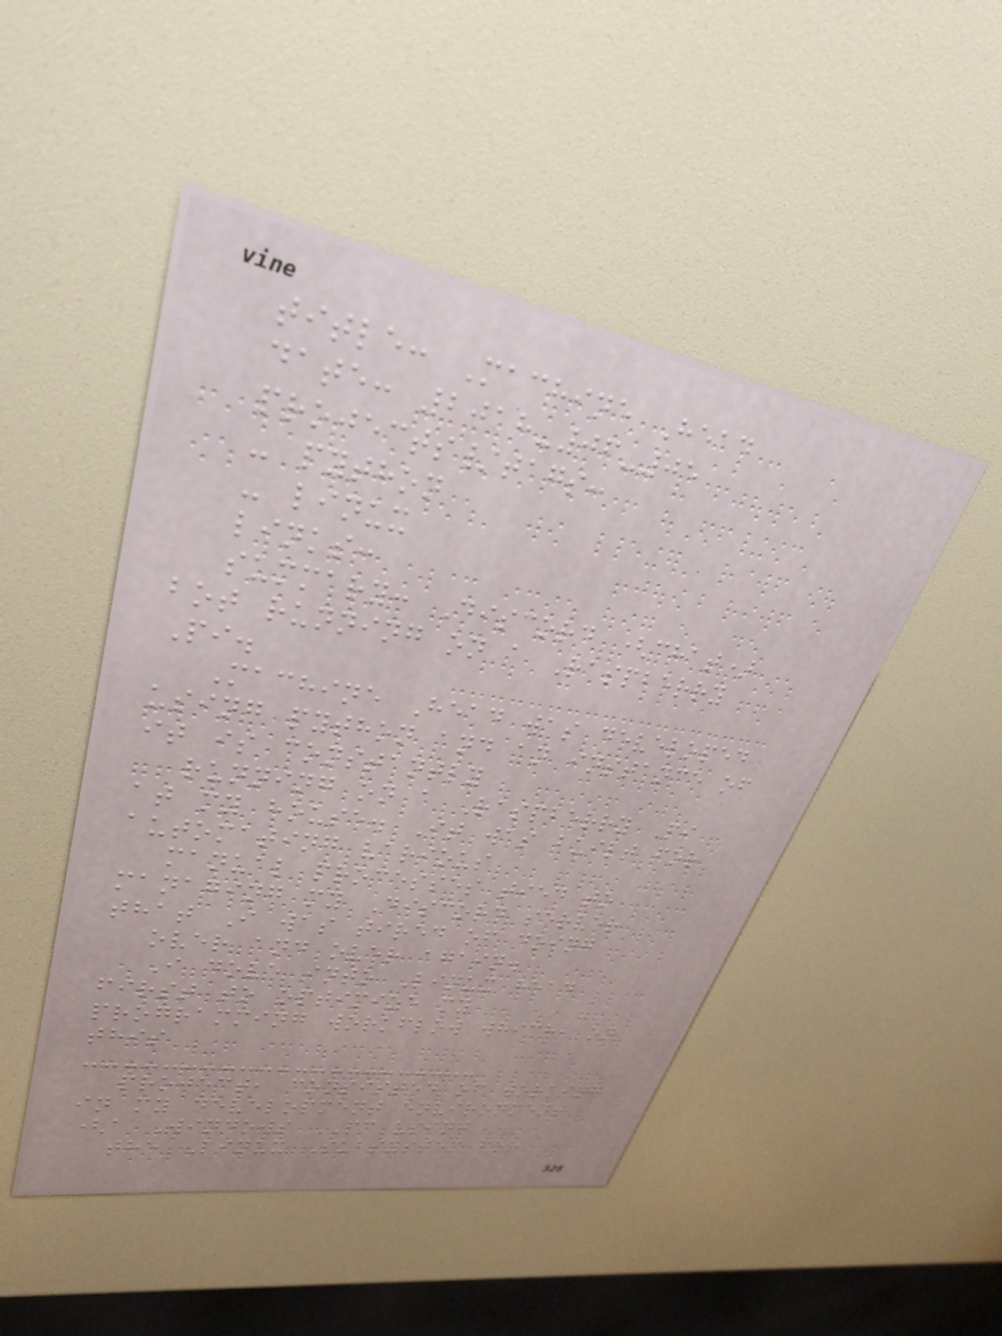title: Machine Head
date: 2018-06-05
projects/tags:
- python
- linux
links:
summary: Discord (chat)
bot running on a Raspberry
Pi.
Machine Head was developed
using python and an instance of
it is constantly
running on a Raspberry Pi
at my house. It was built for
automating various
manual processes tied to
managing my Discord server
that I was tired of doing
over and over again.
I dove into Linux head
first to optimize my
programming workflow which, on
this
project, consisted of working
in my development environment
(a Windows PC using
the Linux Subsystem for
